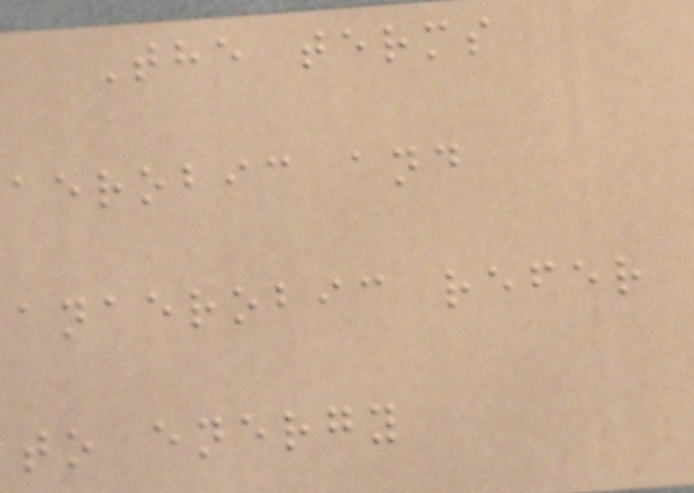The terms
aerobic and
anaerobic refer
to energy
